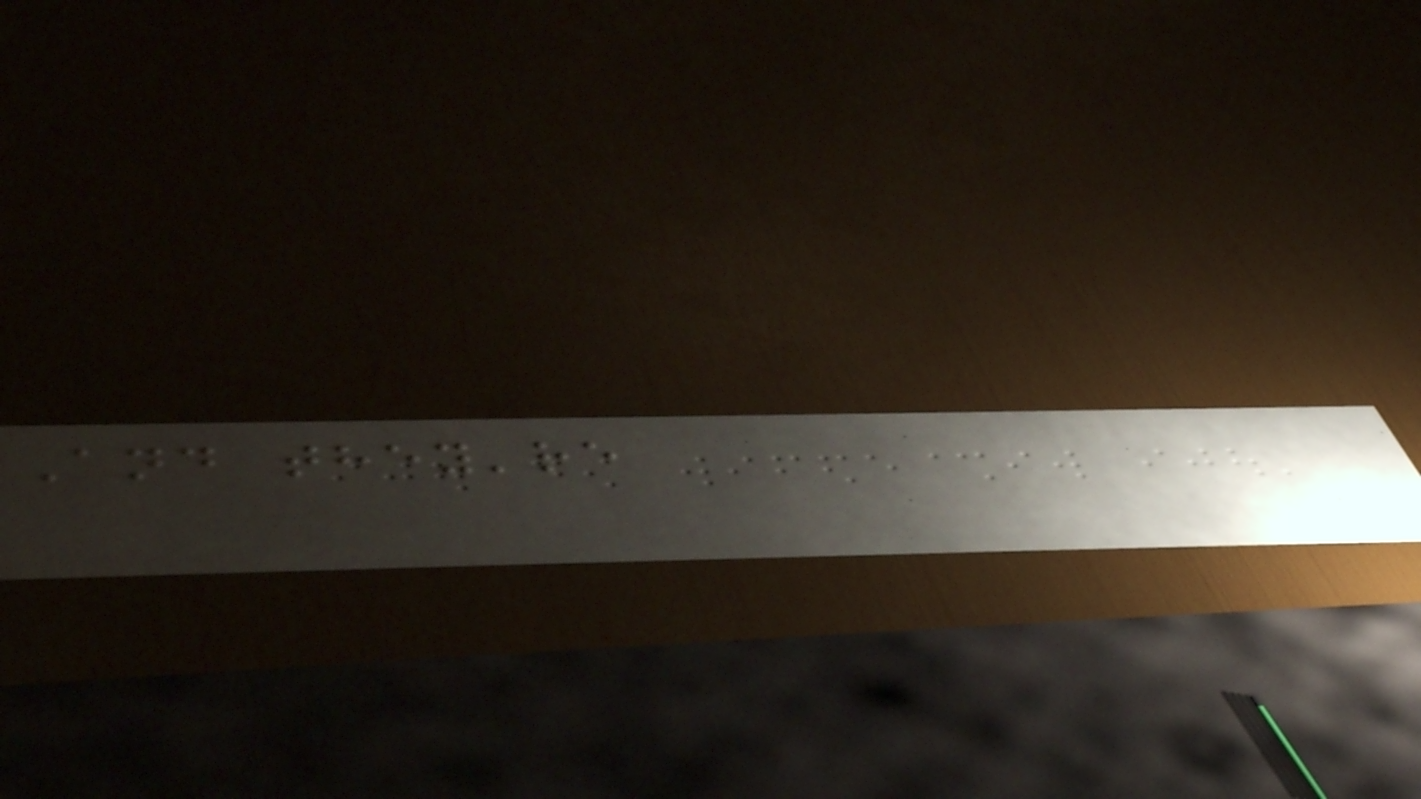And they're
